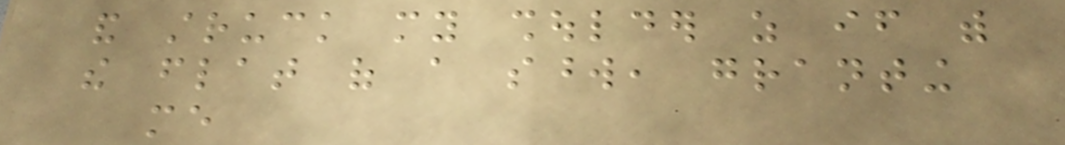and struck my shoulder as if with
the flat of a sword, granting
me
